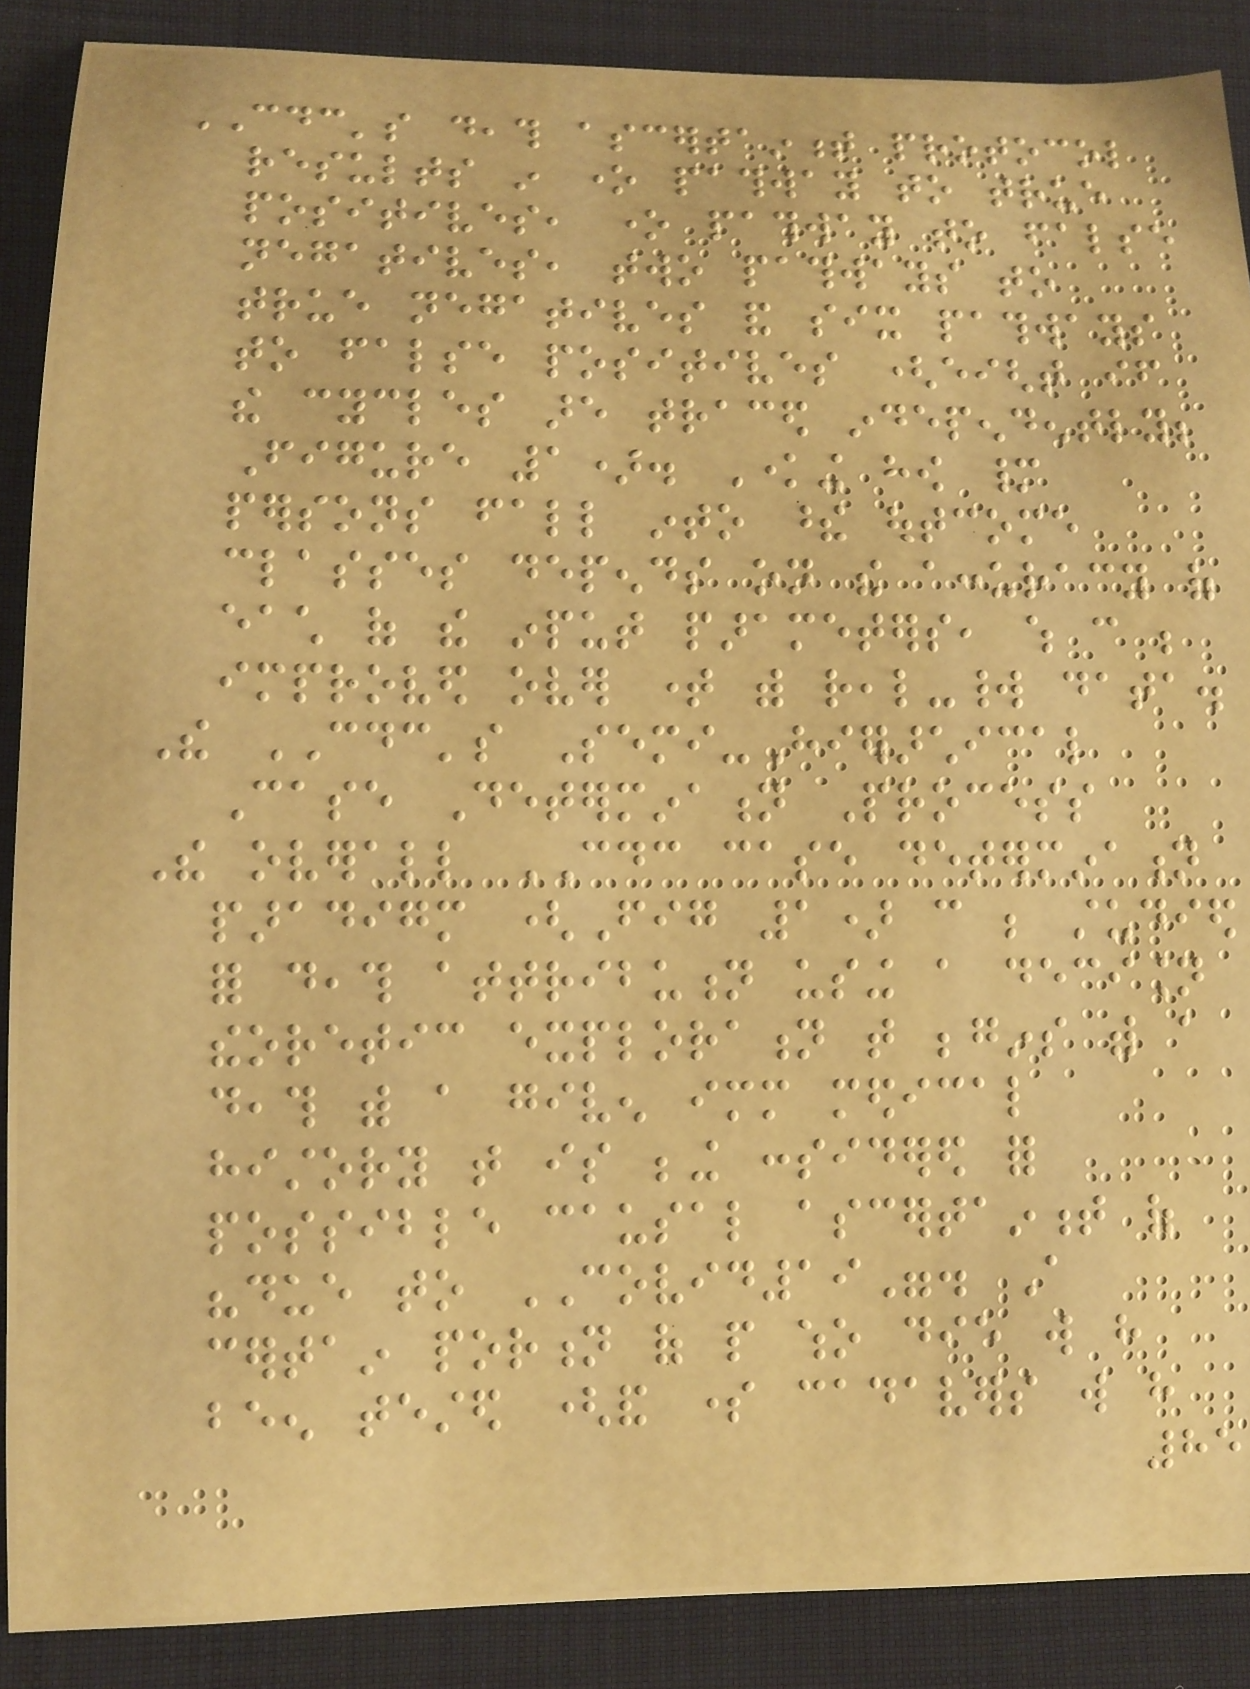CDC's death ascertainment protocol
results in one pathway to true
positives, one pathway to false
negatives, two pathways to
true negatives and six pathways
to false positives (eight if
the cycles are traced independently;
Figure 1). Knowing how many
persons fall into these outcome
classes depends on the accuracy of
each of the input parameters, which can be
improved over time with real-world data.
The CDC's Semi-Hierarchical
Case Determination Process
The overall CDC case determination
paradigm (Fig 1) can be studied
for death attribution using a decision
theoretic exploration that begins with a
death with a given immediate medical
history that is being considered for
possible causal ascertainment of
"due to COVID19". A
certain portion of people who die will have
been tested (and some cadavers will have
85
